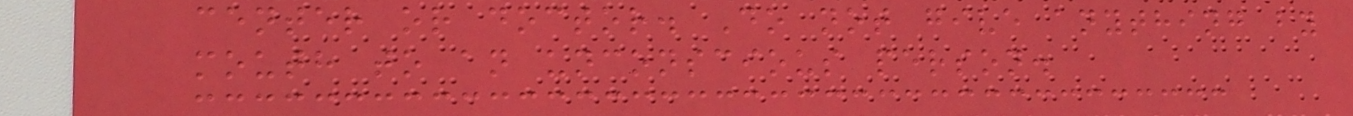center or doctor. Do not give anything by
mouth to an unconscious person.
